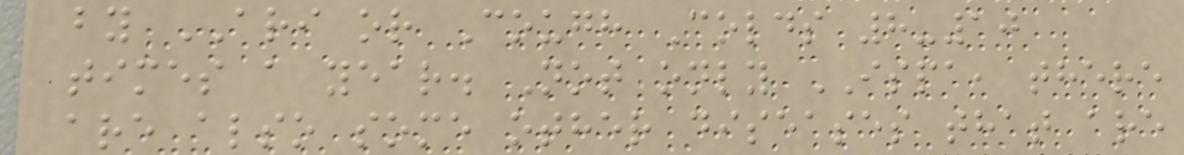by ARI or Cough Colds 8-10
times a year. Not only ISPA, there
are also some other diseases that are
